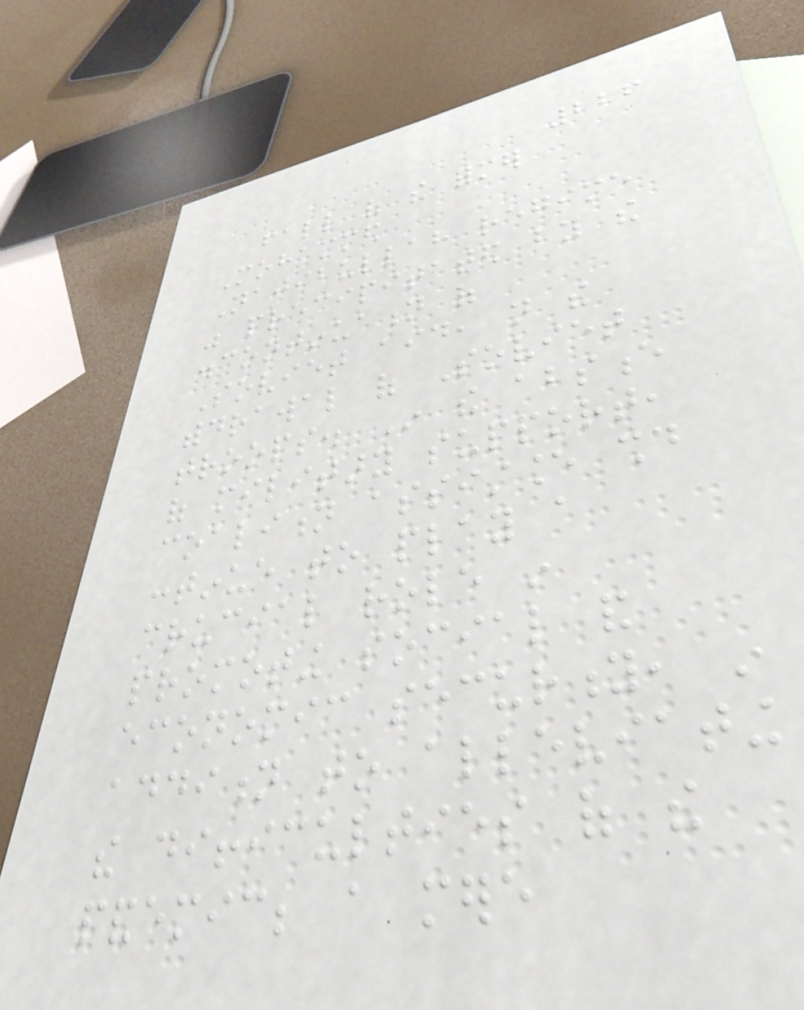226
fall of the former
Mohammed
Najibullah regime
was precipitated by the
discontinuation of
Soviet aid, not the
withdrawal of Soviet
troops. In the absence
of military support,
coalition assistance should
continue to play a
crucial role in
promoting social and
economic security, in
addition to alleviating
the difficulties of the
pandemic; a mere
